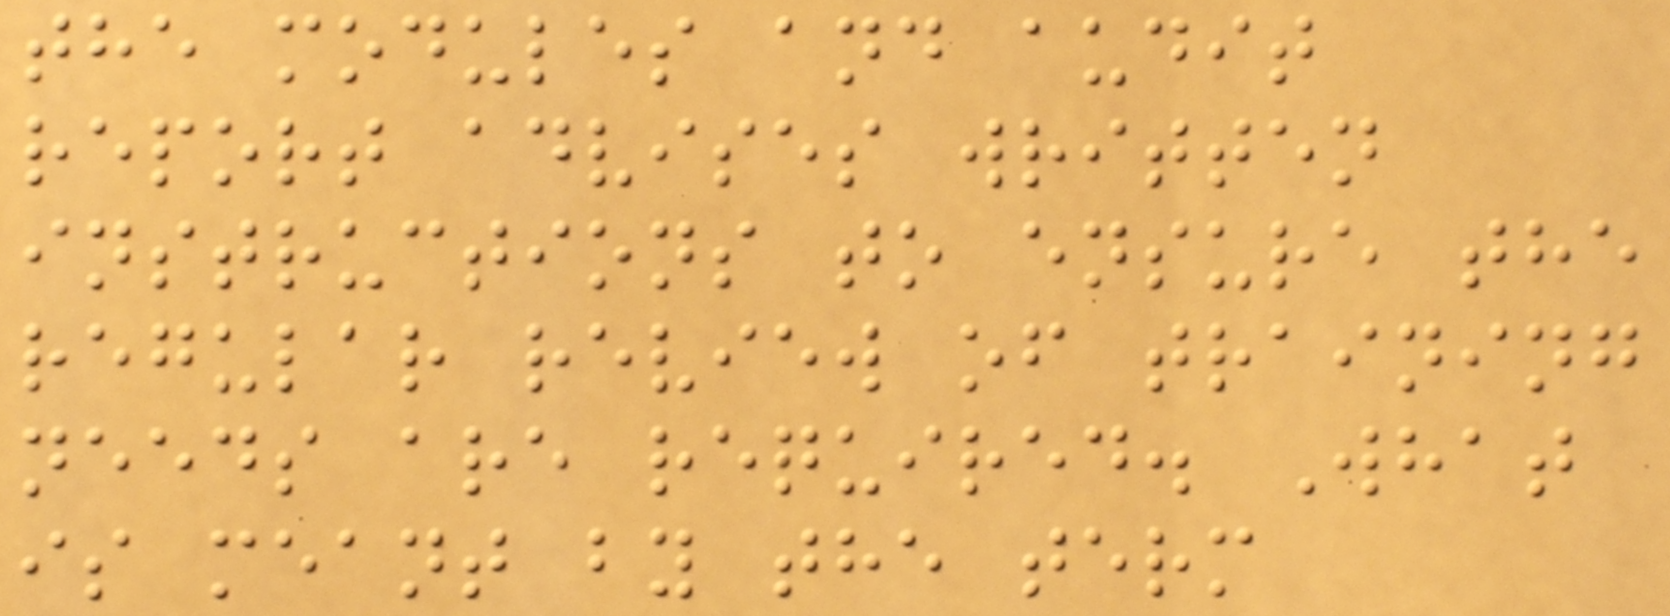the modules and audit
report advises written
instructions to ensure the
regular review of training
needs are required. What
is meant by the term
